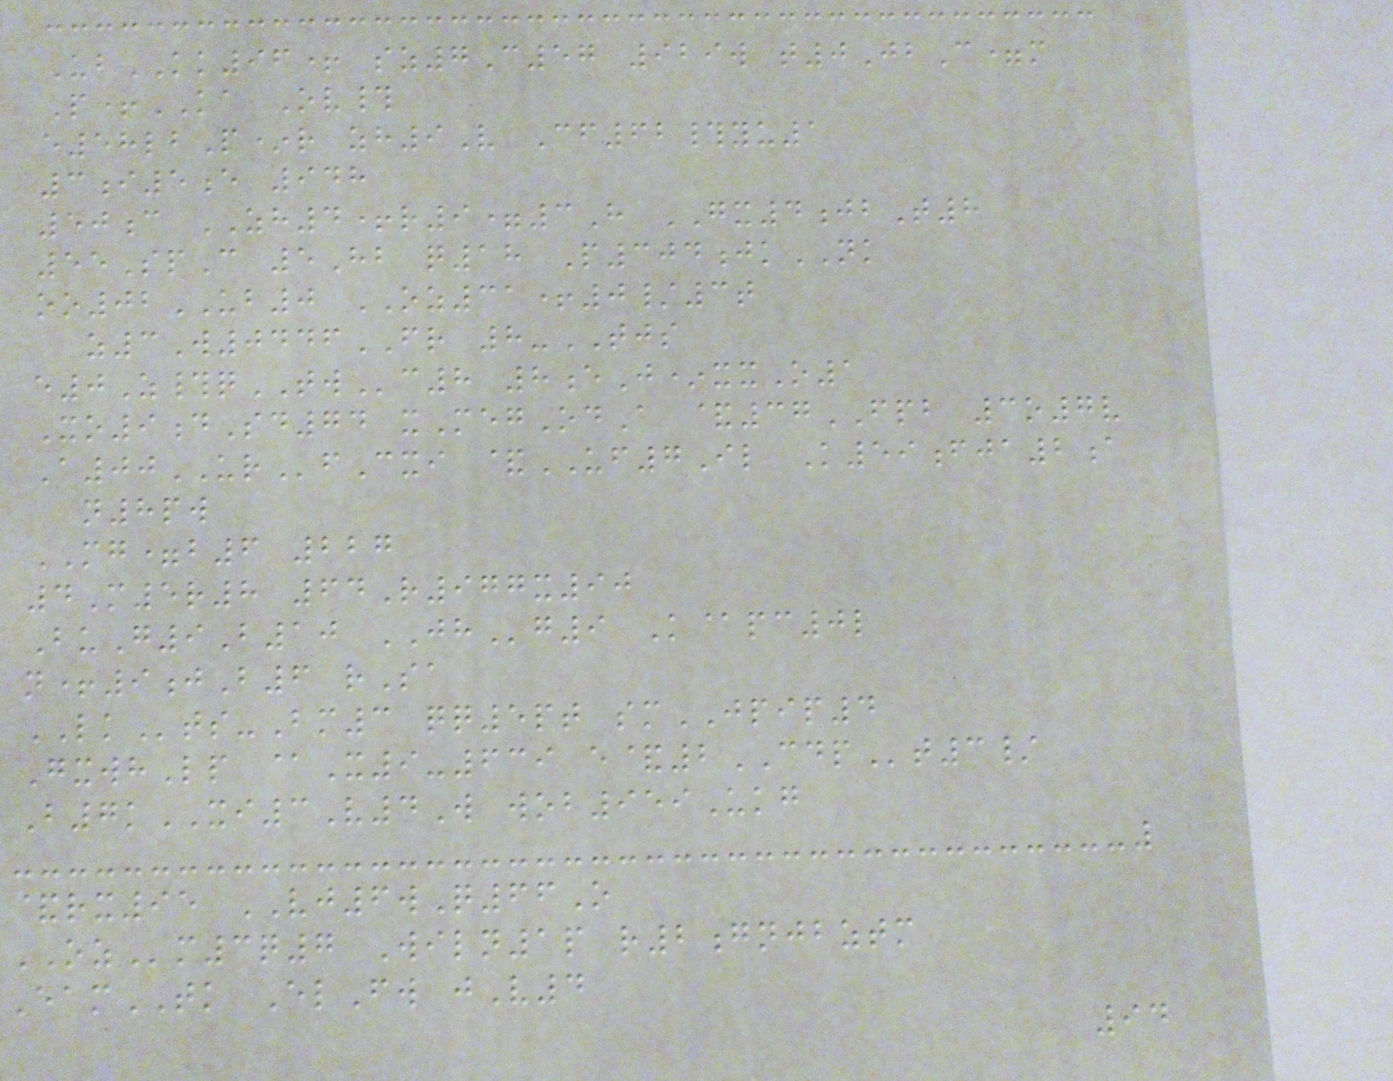UbKK96+ sz7C57 929w t0JbC=m
P+KA Ov#
e58lbP*r zh9V Cf62#yu1
3i5e 948
50c ZH4+r9=3H GX4jbT8
55SpC 5Hb q18 P304jkNK
oo02UB0 OZ31+0/3t
z3W0446FR 8-TJS
e0Z#qTWc8 8eJ*xxO1
Xo9dSd74 xMegOdA &37FPB 3o7v
A00URfCxi &UF7Il K59fja2a
n8pw
MG=b6 227
4M5r8 64R977x90
BuG9B10 JHg9 K@pc0l
n+9jB6 rSa
LKts-Bm3 qq5pt smJPIP4
GxwhLp @X9-639 e&2CDPt3/
B7kXI3V4W wob959Ukg
&rx95 VJ6wQ66O
OZm3q7 Wiln1p r2gnjbztm
EamTK ElFw jV4
94
